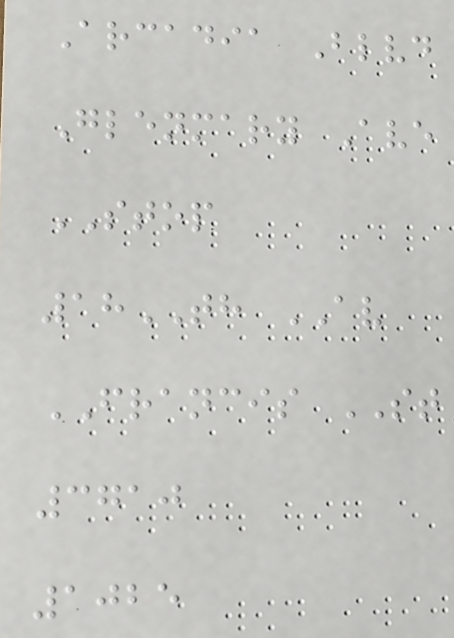Arcadia Blvd
Glenmary Ave
STOP
18TH AV
FRANCIS ST
3710
1025
